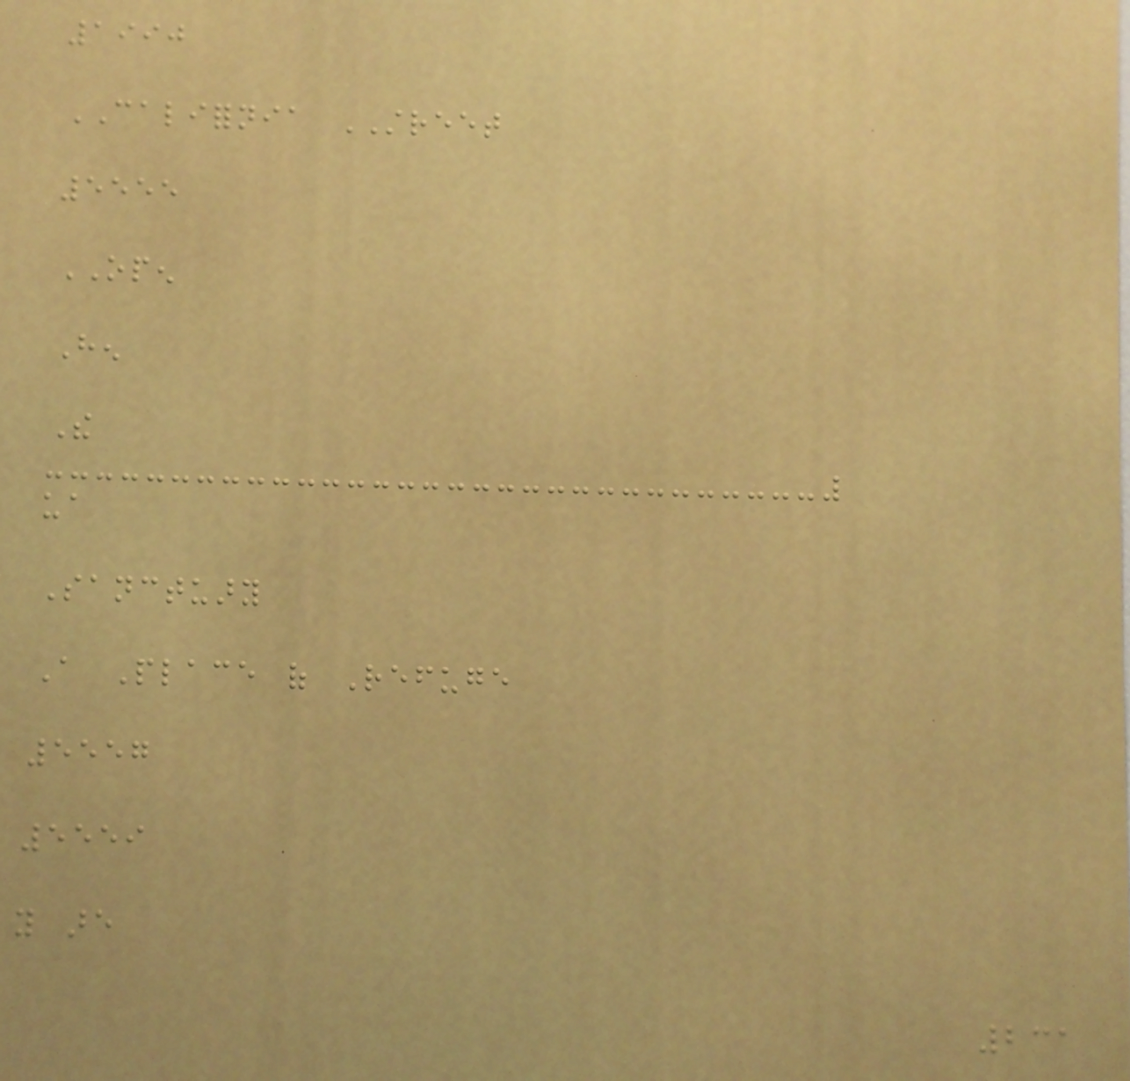1990
CALIFORNIA STREET
5555
OPEN
Hen
The
ua
Sanctuary
A Place of Refuge
5557
5559
you are
231
